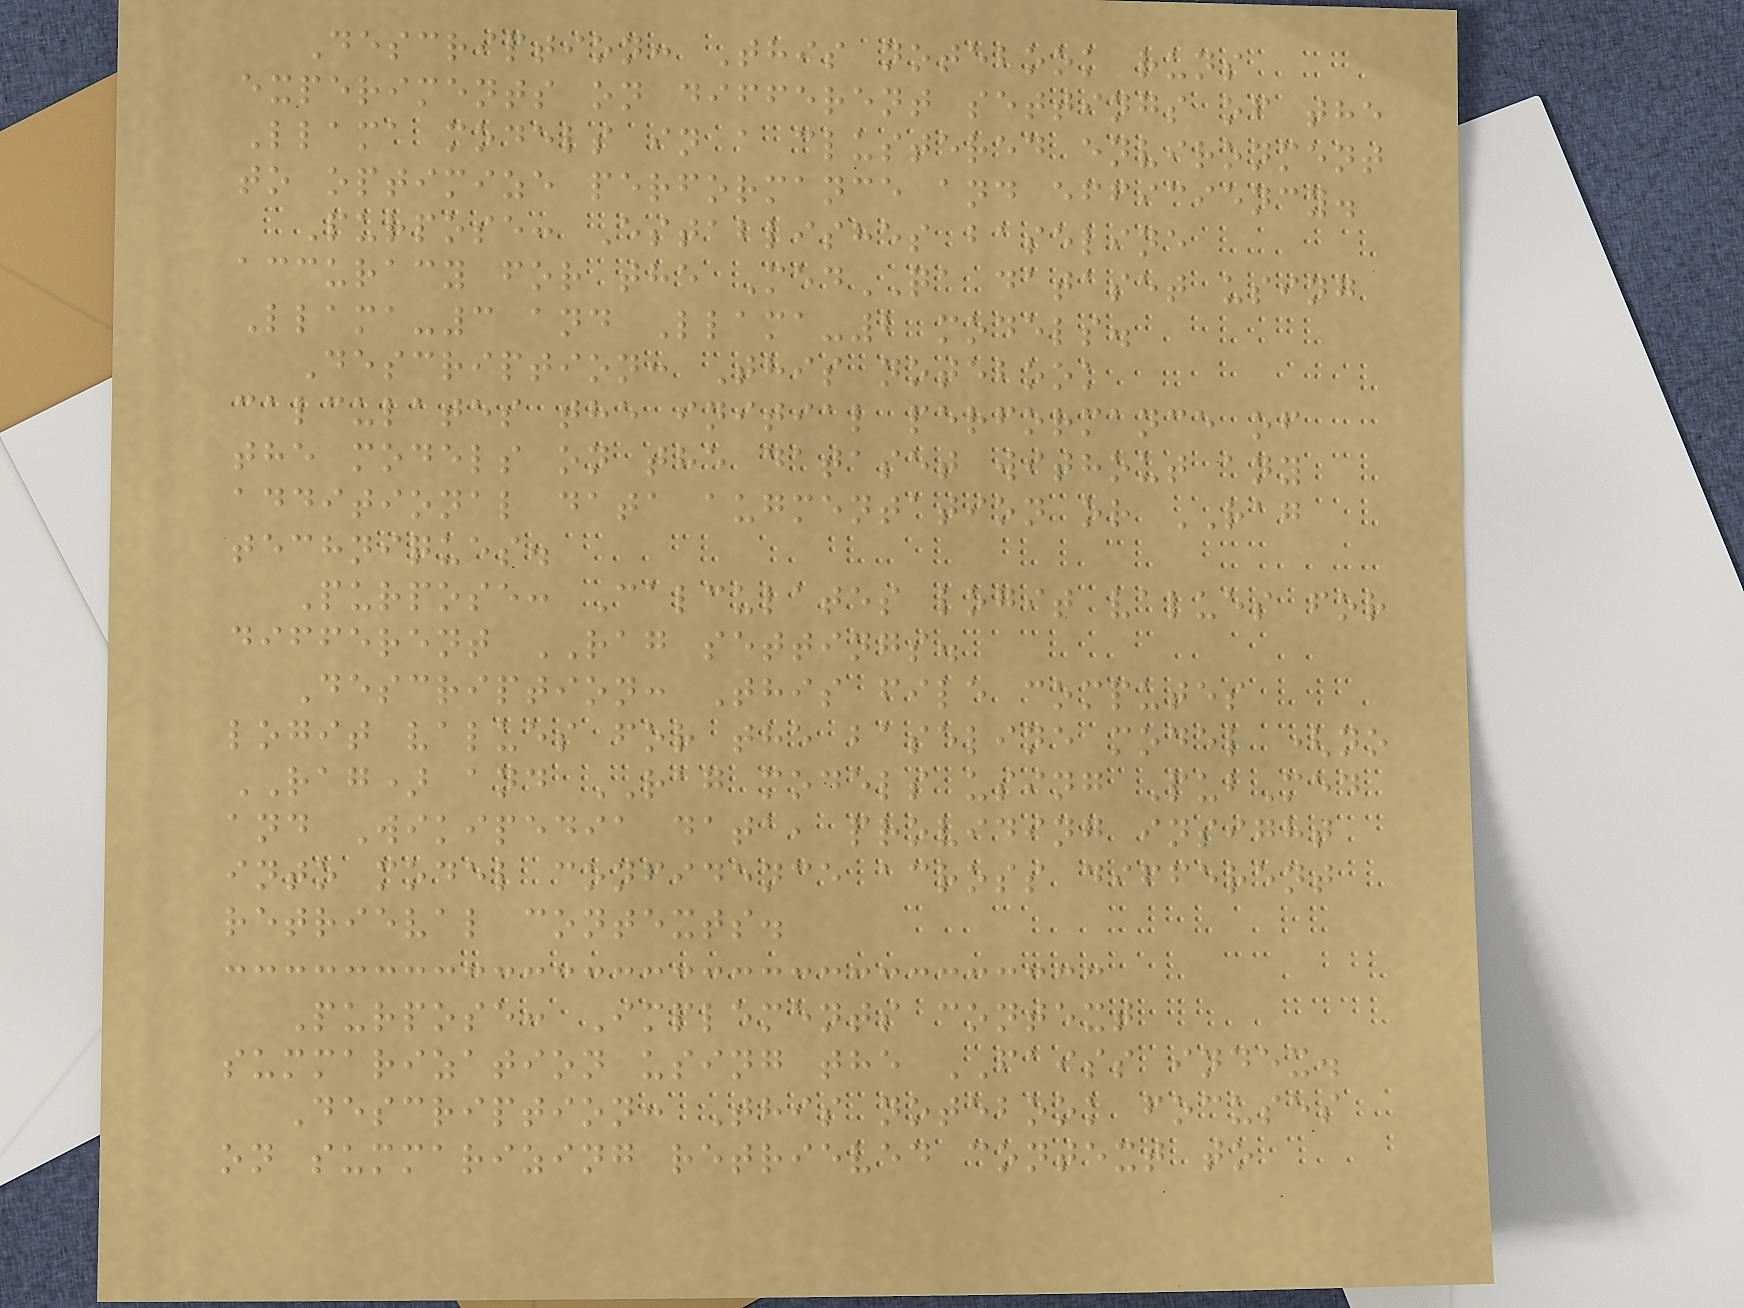Description: This notebook runs
experiments on different settings of the
Llama models in a clustered environment
to optimize performance and efficiency.
Purpose: Establishes baseline
accuracy for the MedQA dataset using
Llama-3 and Llama-2 models.
Description: This notebook
calculates the initial performance of
the models on the dataset without any
additional data augmentation or RAG
techniques.
Purpose: Calculates logit values for
different RAG settings.
Description: This file computes
logit values for the baseline model (no
RAG) and RAG models using PubMed
and Wikipedia data, providing insight
into model confidence across different
retrieval contexts.
Purpose: Implements context
summarization using the FAISS index.
Description: This notebook focuses
on summarizing retrieved context to
